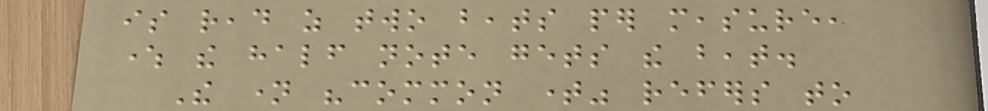is read as two beats per measure,
where the half note gets the beat.
The name "common time" refers to
